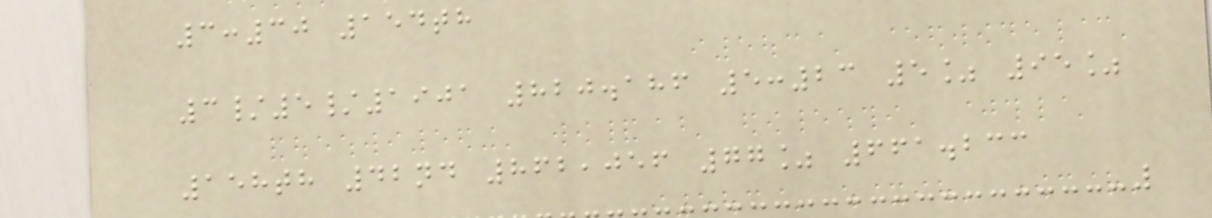3:30 154th
3/5/1901 820.186 5:23 5% 95%
158th 42nd 862,056 77% 661.233
